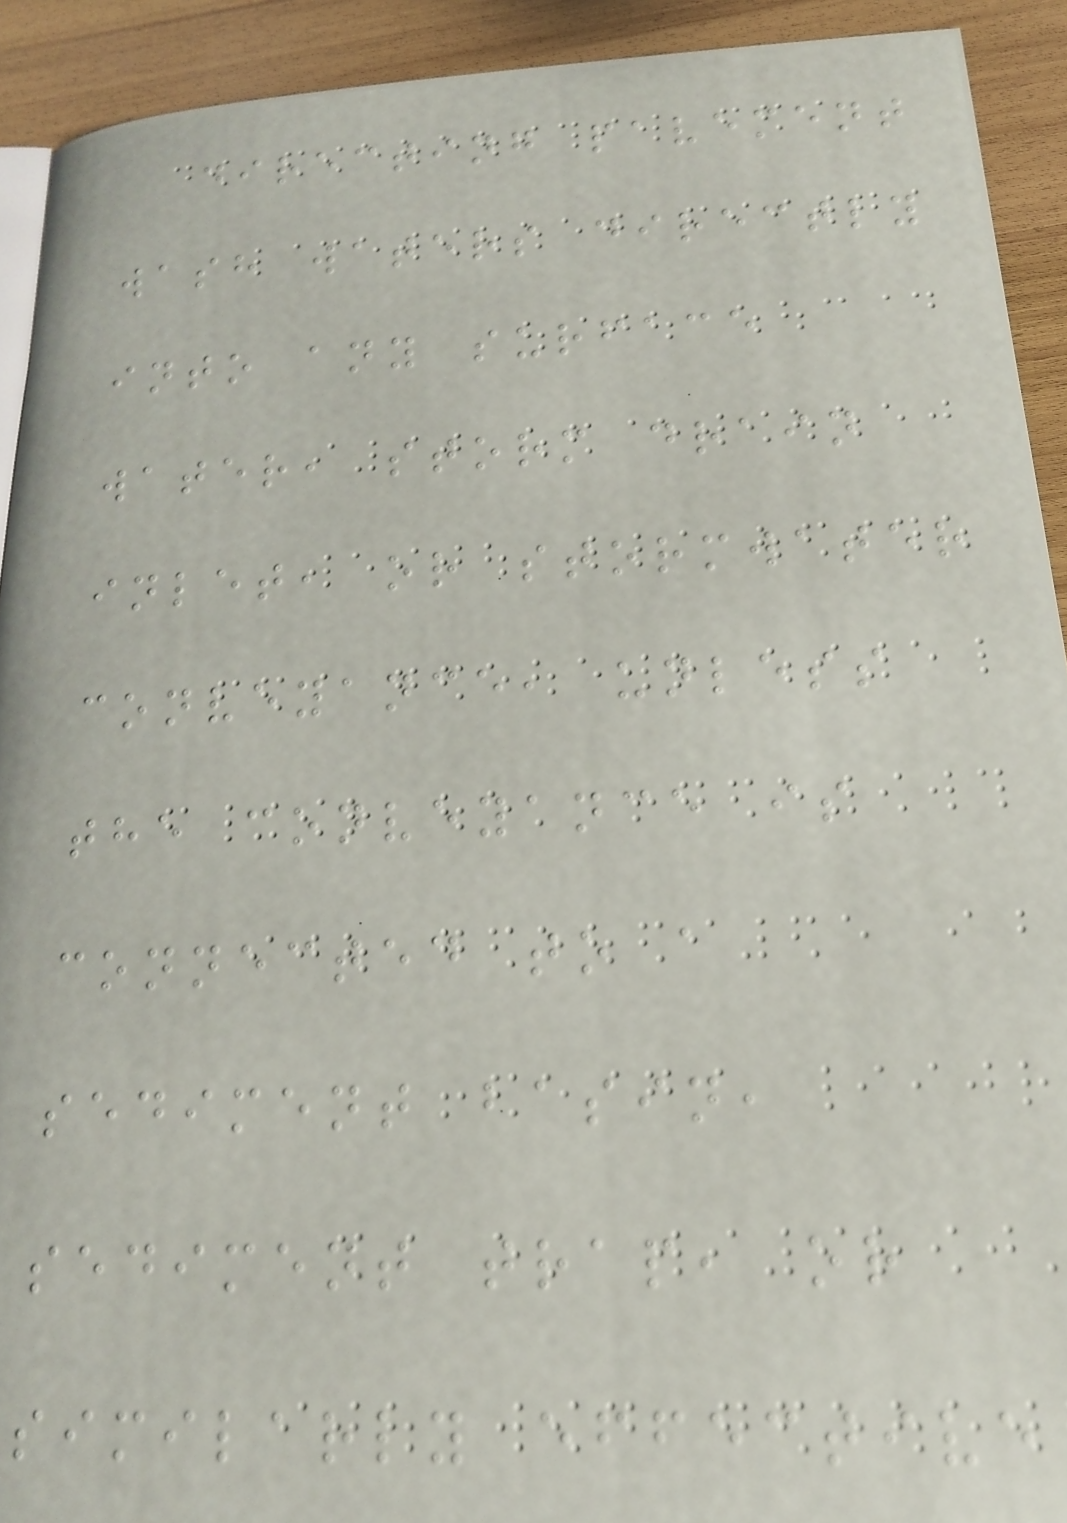directing pavement
wash waters directly
into any surface
water, storm drain
inlet, or stormwater
conveyance, unless
the conveyance is
connected to a
sediment basin,
sediment trap, or
similarly effective
